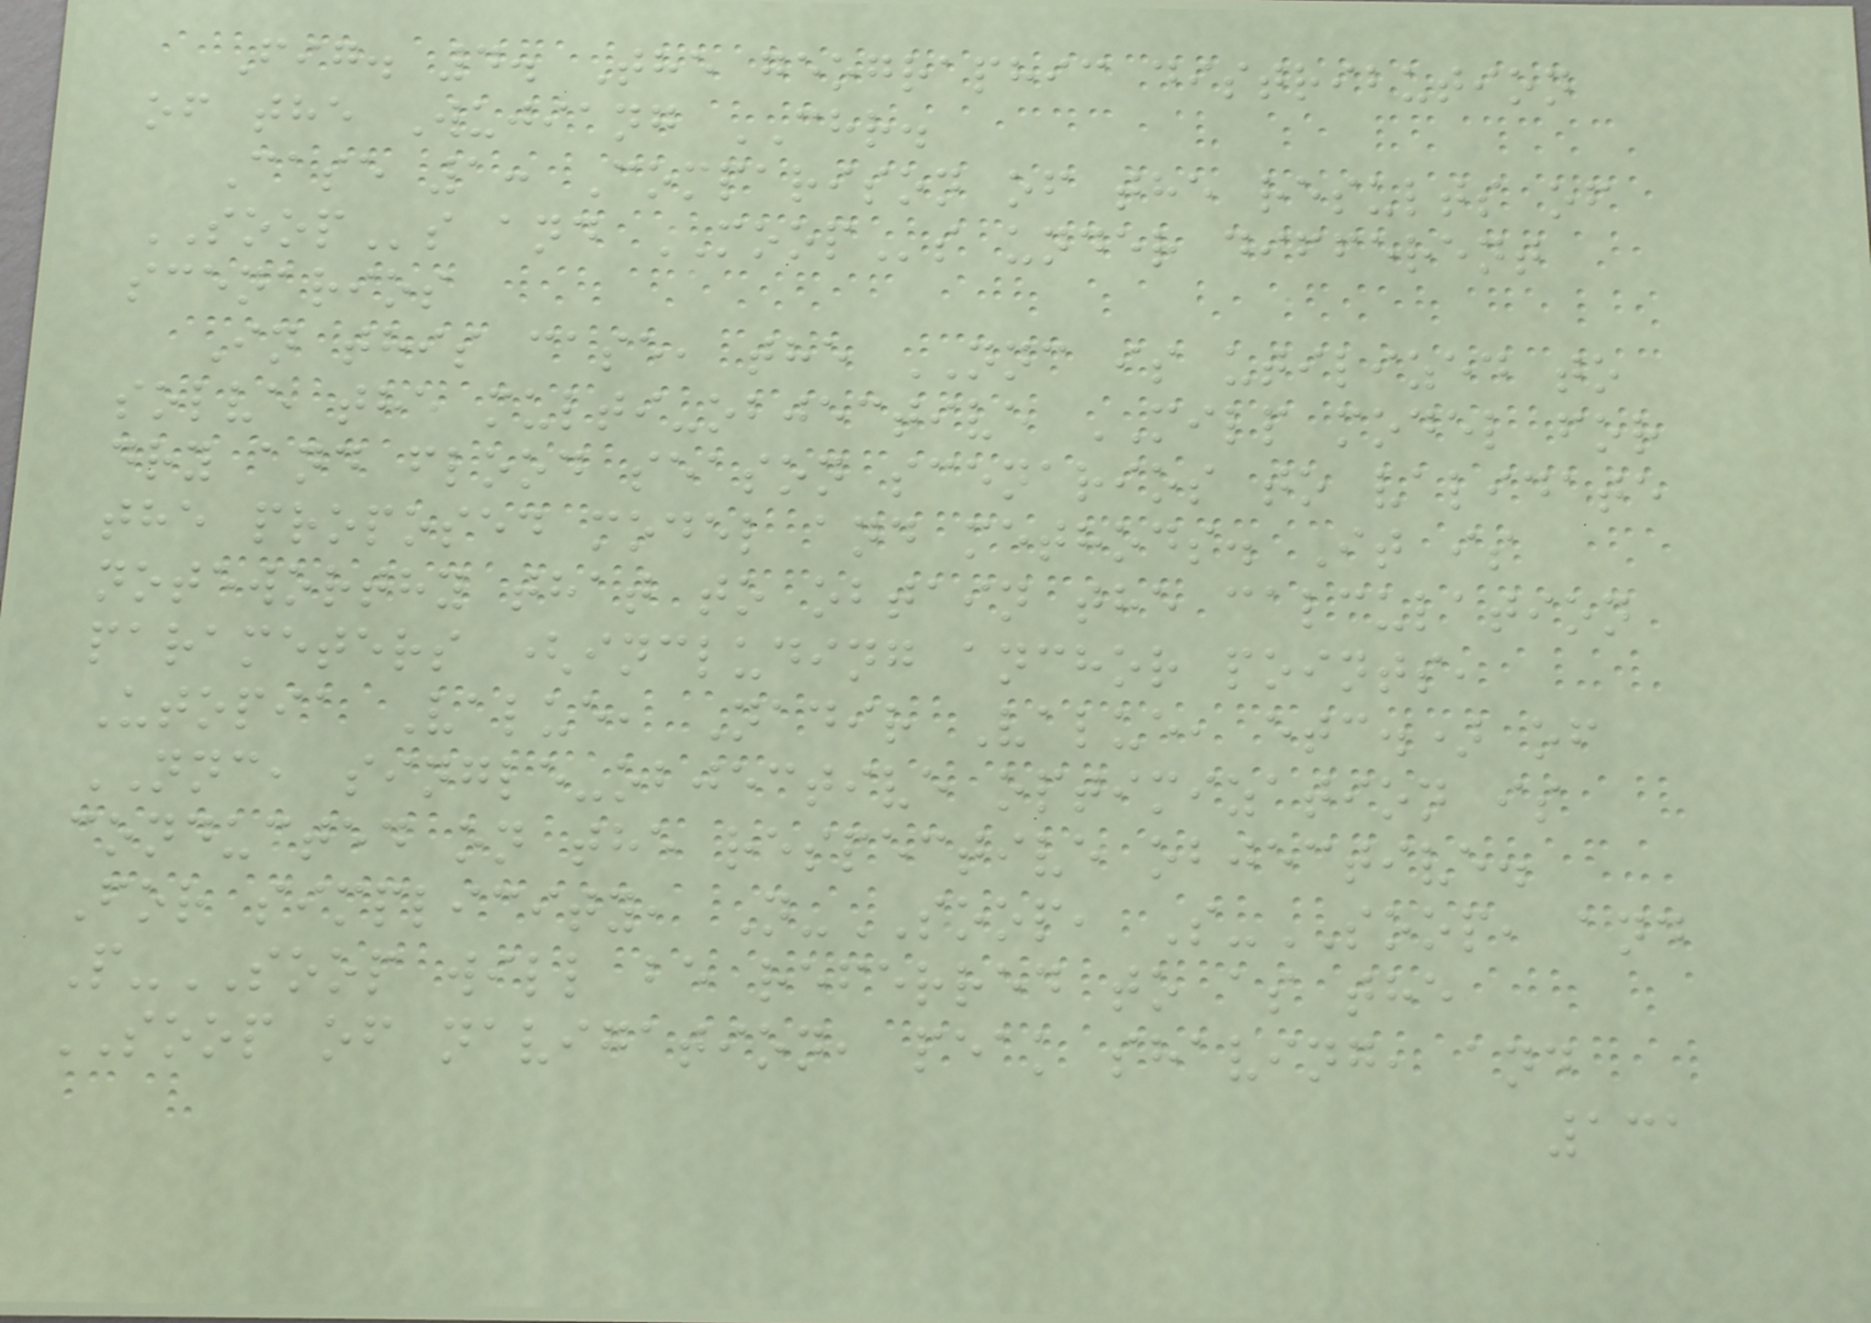Fig. 4. The geographic distribution
of the Wujiang CHR.
Case 1: Comparison of the results of
SOOPs and MOOPs under different
scenarios
In this case, the NNC is utilized to
solve the multi-objective MILP model for
dry and flood season scenarios to validate
the proposed model and methods. It is
noteworthy that to obtain the calculation
parameters (including anchor points,
Utopia Value, Nadir Value, etc.) of
NNC, single-objective optimization is
conducted on the respective objective.
For simplicity, N-SOOP, S-SOOP, and
P-SOOP will be referred to as the
SOOP of navigation, peak shaving, and
131
